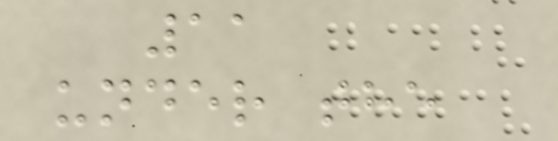11
under the
